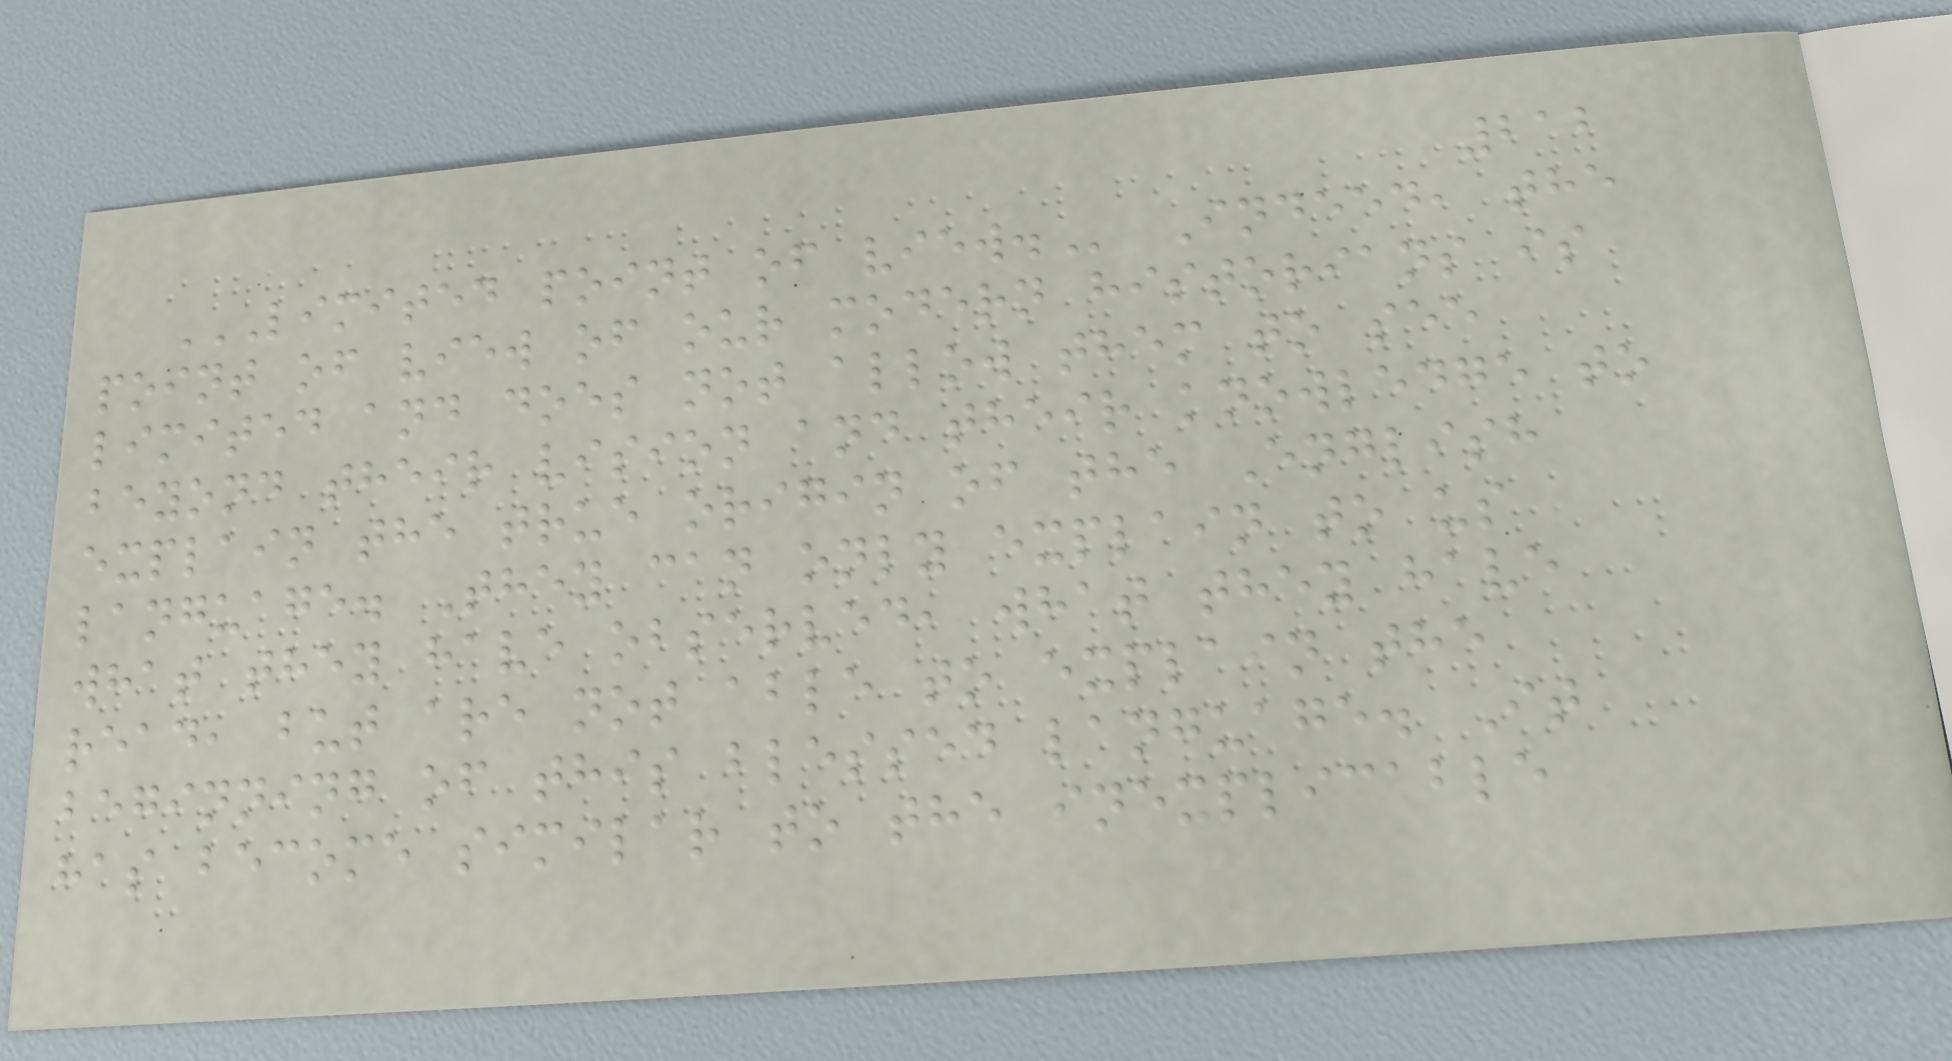212
LIMITED POINT OF VIEW. Indeed, the
point of view of our modern historians is
limited and does not allow them to see
beyond their vision and their knowledge to
explain the true origin of the English
language. They can only explain to us
what they have observed, what they have
read, but are not able to explain the
beginning of this blessed language. It
has become similar to the inexplicable
